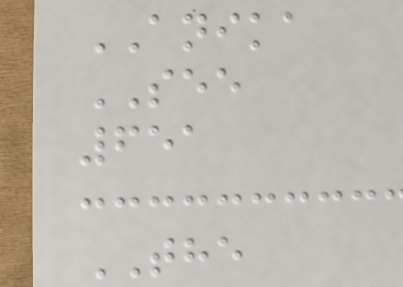ANIKA
SEE
651
THE
